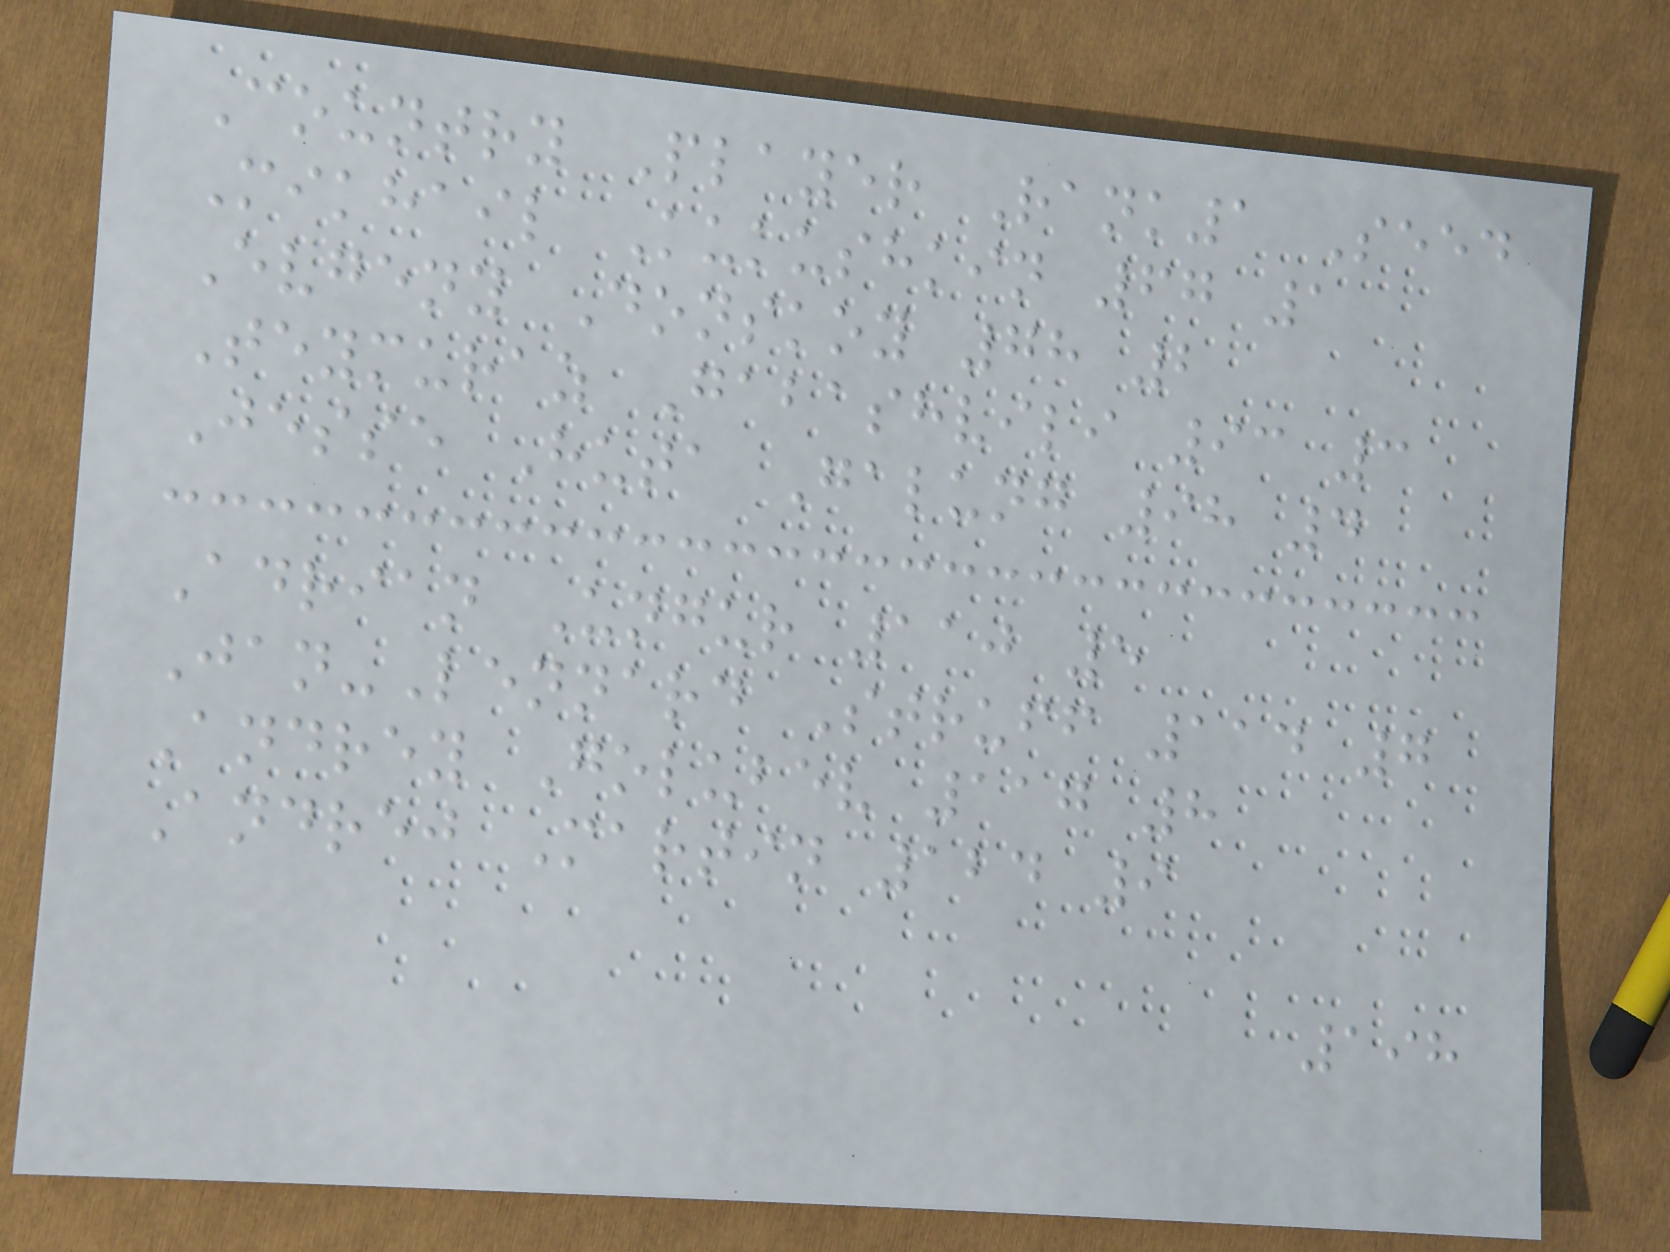Country Player Rank1 Seed
Mikhail Kukushkin 67 1
Evgeny Donskoy 78 2
Teymuraz Gabashvili 93 3
Jesse Huta Galung 98 4
Adrian Ungur 110 5
Jan-Lennard Struff 114 7
Andrey Golubev 117 8
Andrej Martin 124 9
198
